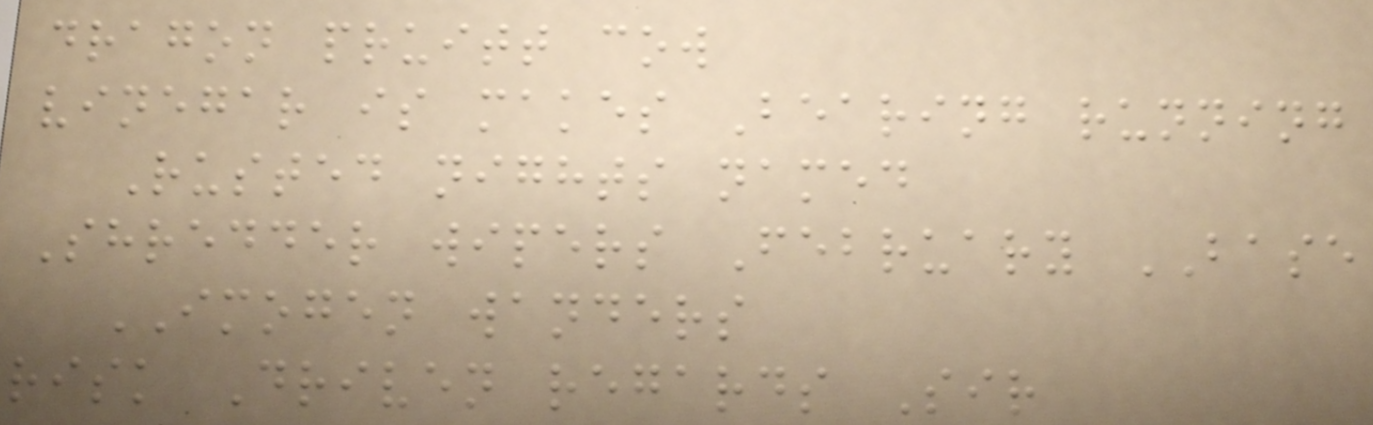dragon pruitt cow
vinegar is makes Bearing running
Rusted nights named
Shredder wipers February BASE
IMOGEN wanders
risk Driven regards Sir
